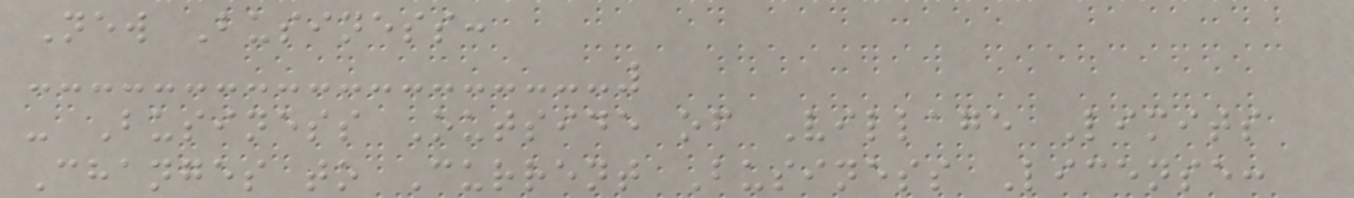New Business:
- Business Outside of Village Limits
Changes to Current Business License:
